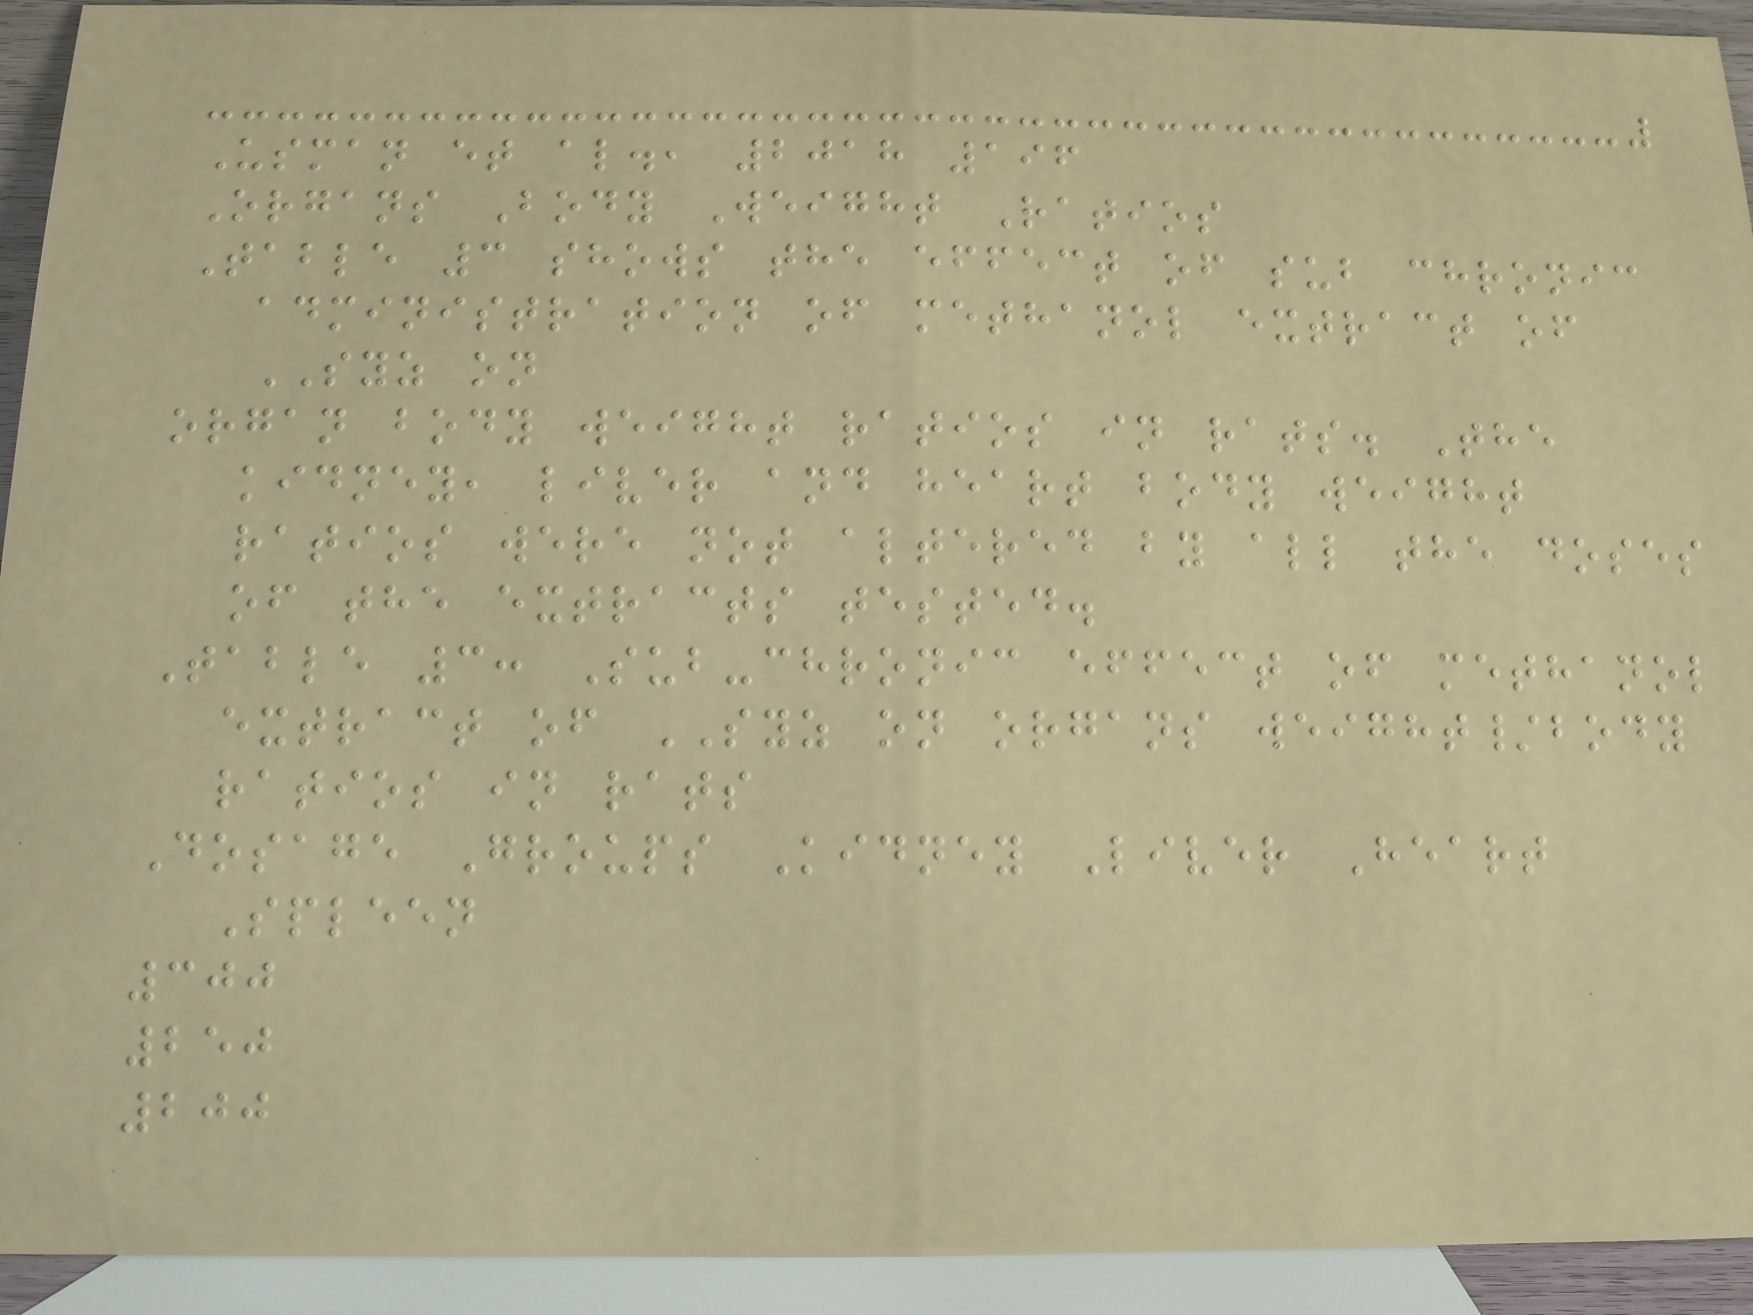Usman et al., 2018 196
Organs Body Weight Ratios
Table 3 shows the effect of sub chronic
administration of methanol extract of
SYZ on
organ body weight ratios in rats. The
kidney, liver and heart body weight
ratios were not altered by all the doses
of the extracts tested.
Table 3: Sub-chronic effect of methanol
extract of SYZ on organs weight/body
ratios in rats
Dosage Groups Kidney Liver Heart
Spleen
300
250
200
